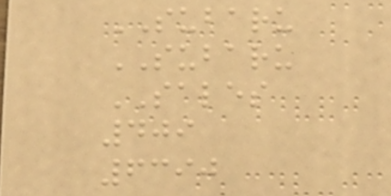SUBARU
SUBARU
SALES
409
6390
